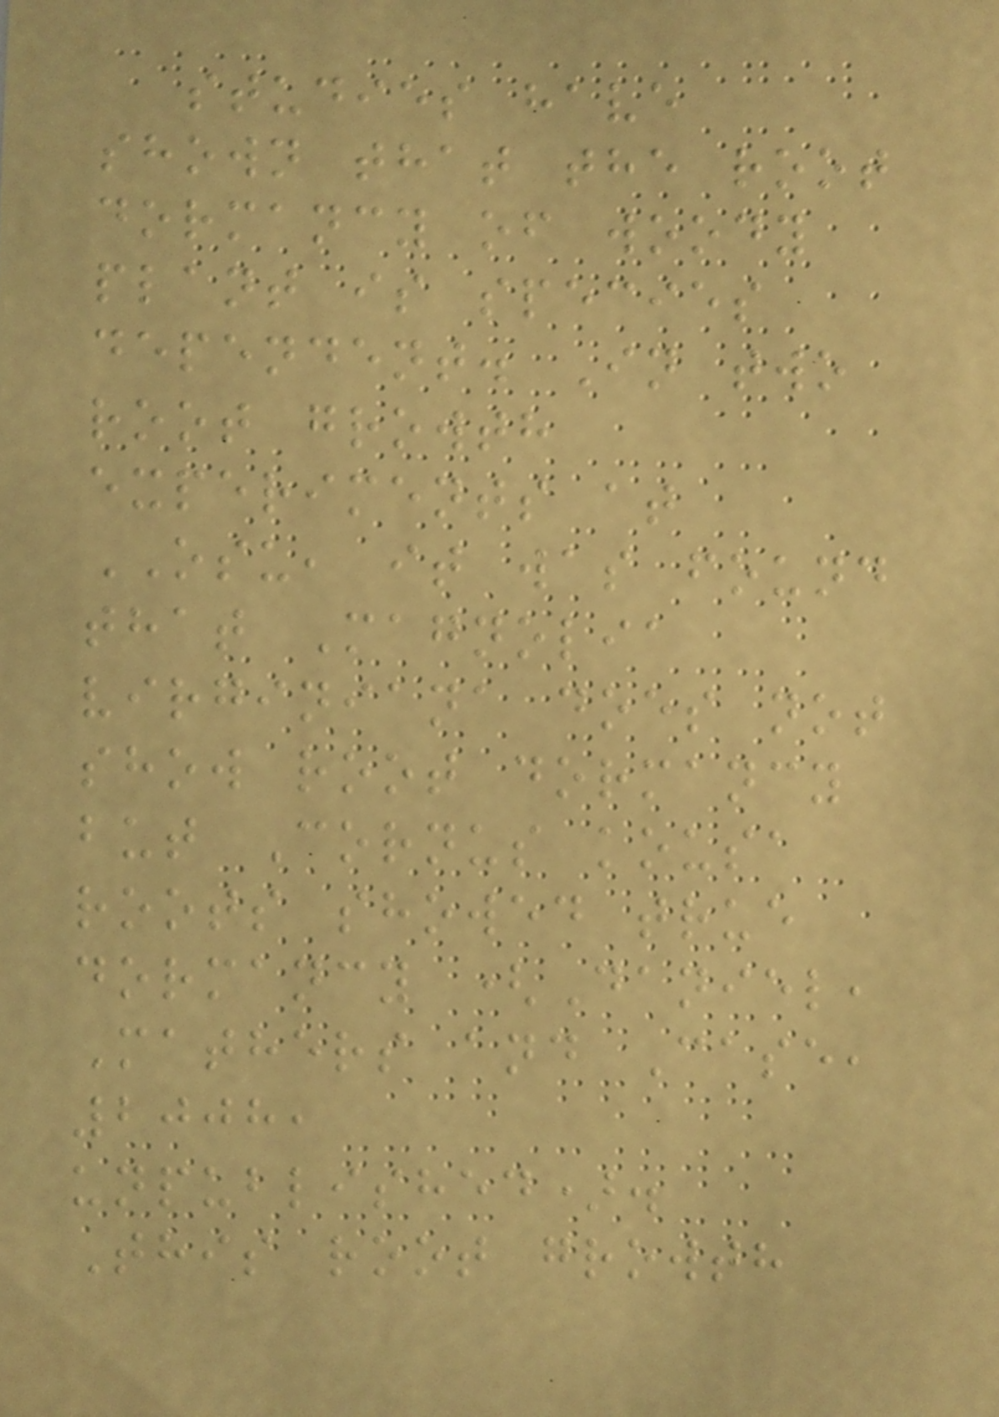studies have
shown that the root
dormancy of woody
plant is species
dependent. In two
root growth
experiments at
OSU, it was found
that Magnolia
virginiana does not
show root dormancy
but Cornus kousa
roots showed true
dormancy (Daniel,
Mathers and Case,
2008,
unpublished).
This root growth
